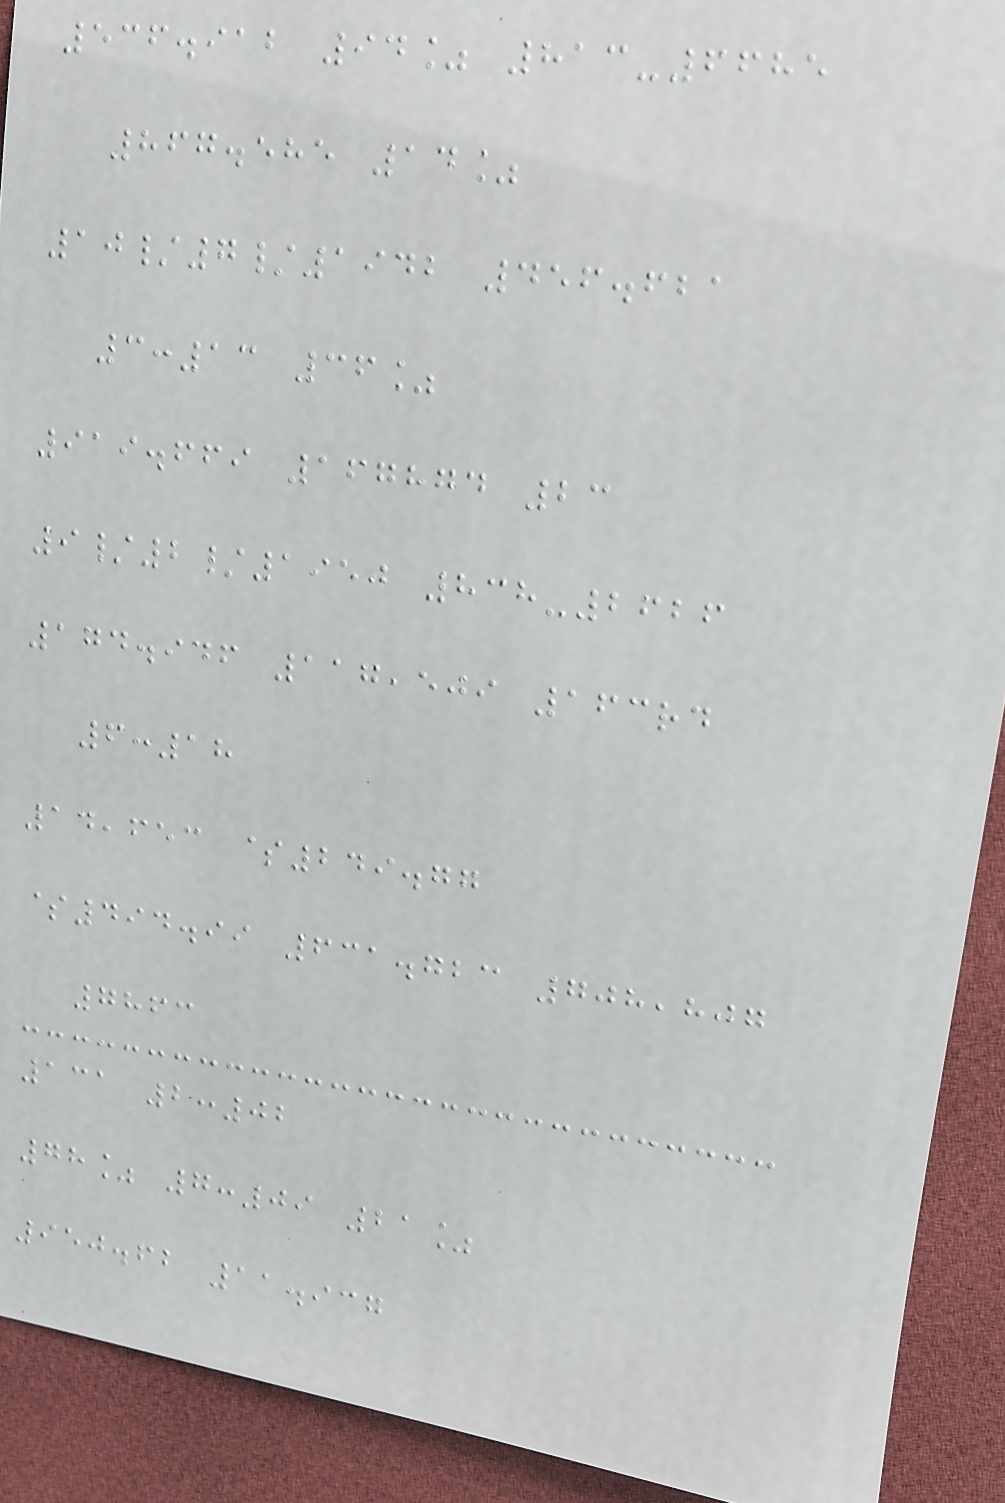536.912 94% 813-6685
867.585 14%
10/7/1942 456.621
3:13 36%
919.669 167874 23
9/2/1950 838-2626
174.946 117,509 163rd
6:18
14,653 $249.77
$494.99 631.723 708,807
7863
131 2:02
78% 7:09 21%
950.62 11.937
